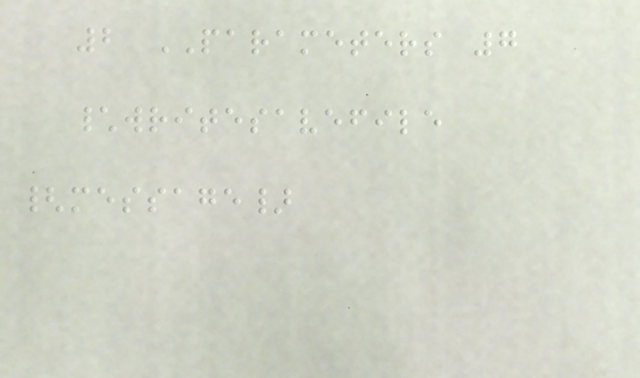2 PARAMETERS 7
\writesavefile
{message}
